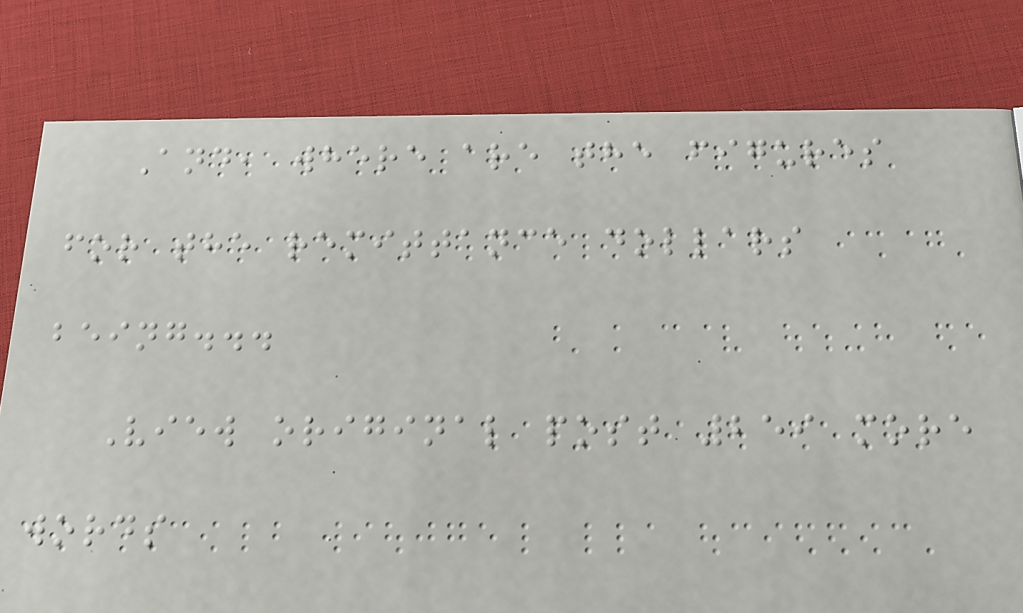And, where are the figures
for the remittance dollars
being...
View original post 259 more
words
